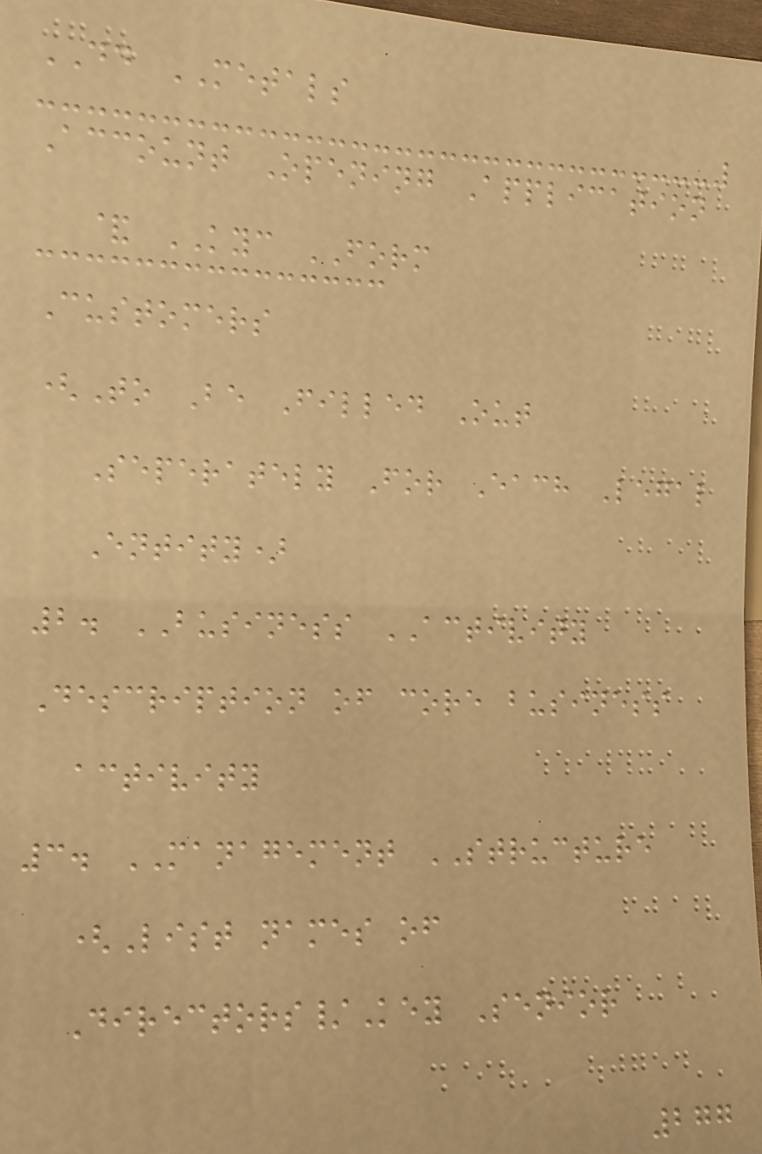DD METALS
Account Opening Application
& KYC FORM
Customers
(To Be Filled Out
Seperately For Each Legal
Entity)
2. BUSINESS ACTIVITY
Description of core business
activity
3. MANAGEMENT STRUCTURE
(List names of
Directors/Key Senior
277
